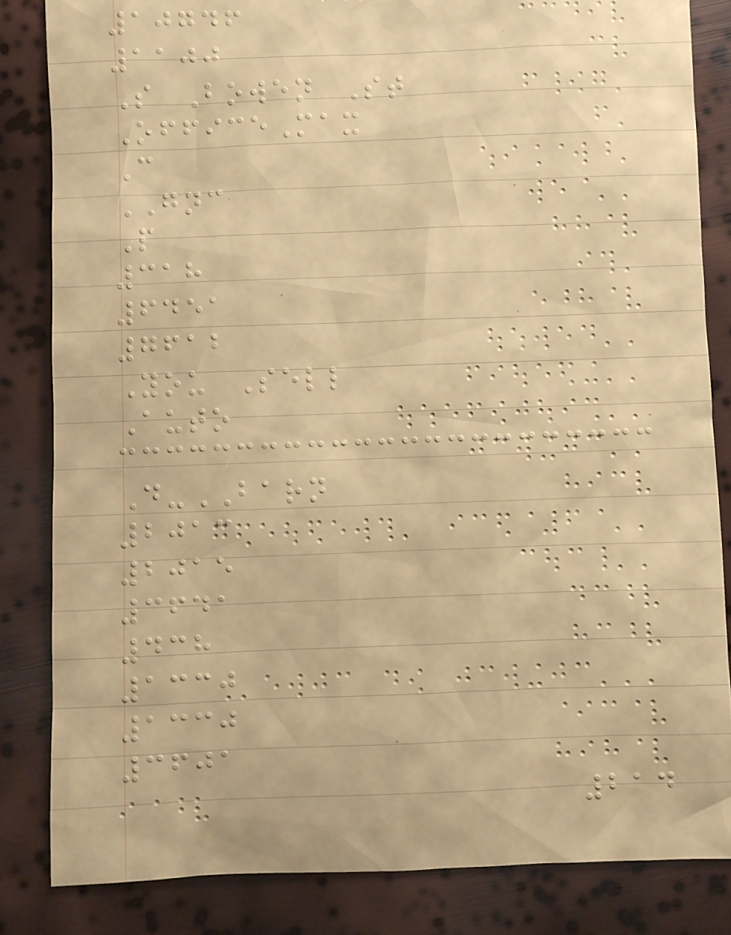10746
1100
S Bowen St
OfficeMax
C
GNC
P
318
6451
7612
You Sell
Auto
D-BARN
2013
2015
3641
438
1330
1330
3601
214
